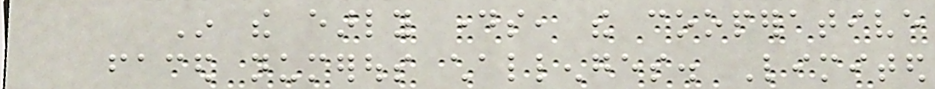In the early days, the cooperative
faced numerous challenges. Limited
